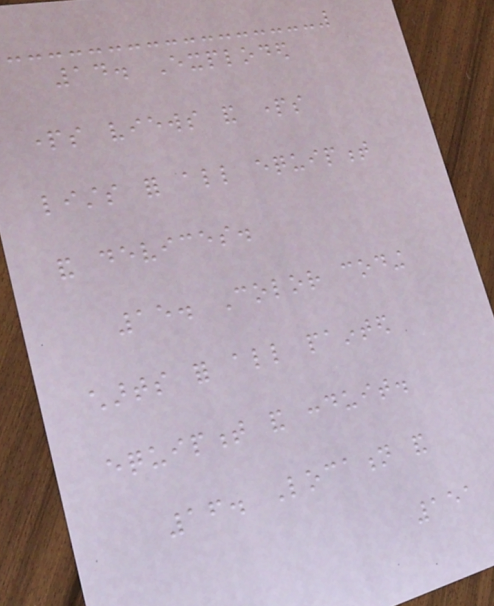14. Exploded
parts views and parts
lists for all equipment
and devices.
15. Color coding
charts for all painted
equipment and conduit.
16. Location and
151
